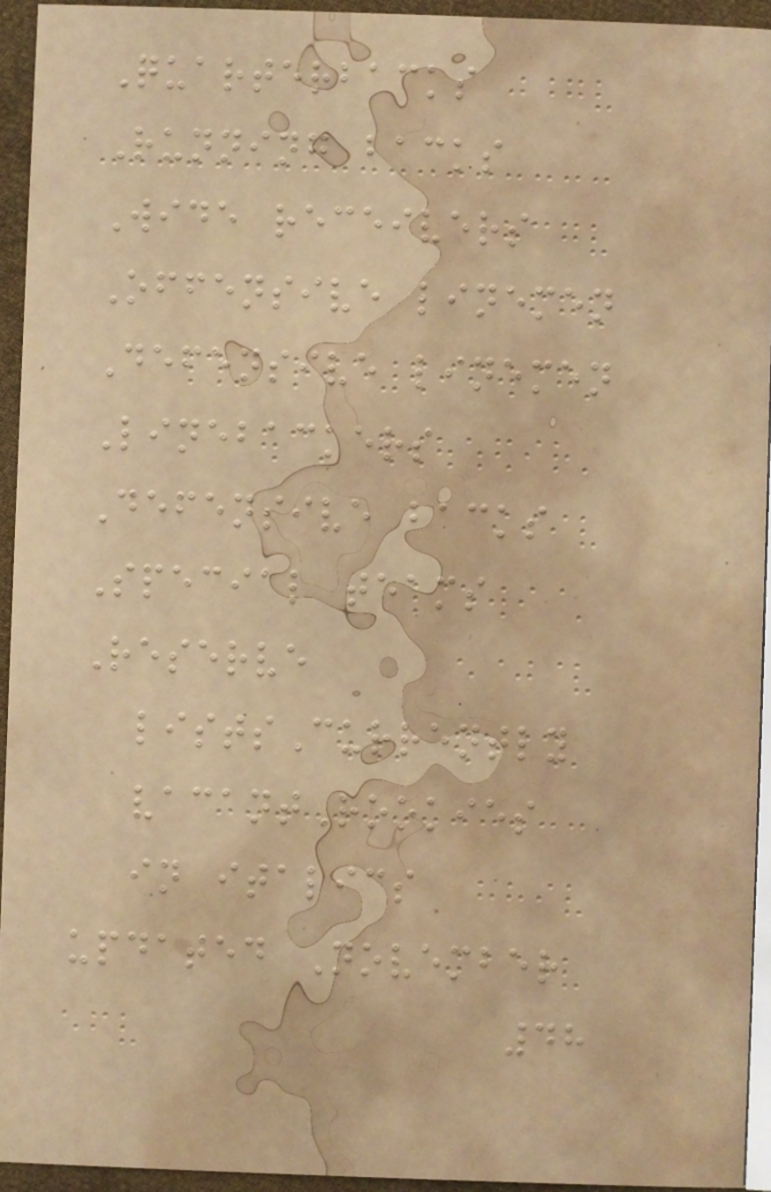Quarterbacks
Running backs
Wide receivers
Offensive linemen
Defensive linemen
Linebackers
Defensive backs
Special teams
Reserve
listsCurrently
vacantRookies
in italics
updated November
48
